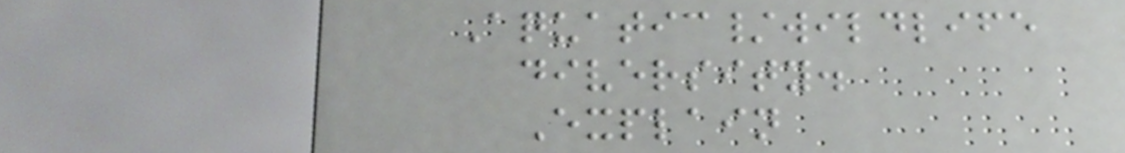Aquatic/wildlife
diversity.
Explain
